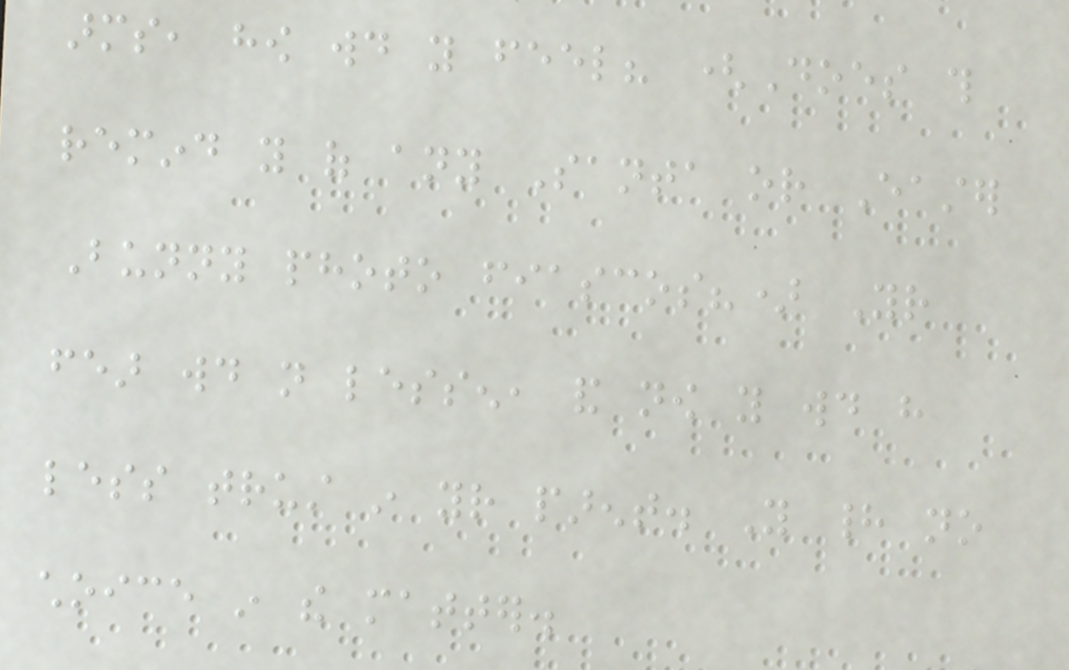arms, how would you feel? (Does this
remind you of any Santa or Easter
Bunny photo fiascos?) Your
fear would not lessen, and now you would have
less trust in your parent. You had no
choice in the matter.
